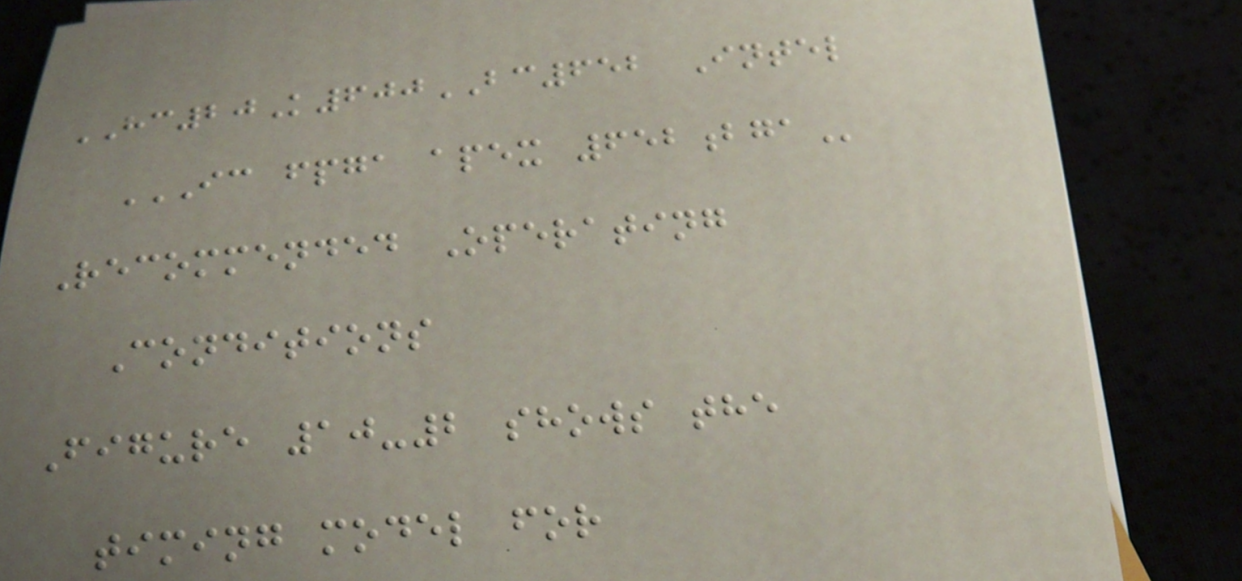HC20K600BC652 Intel
IC FPGA APEX 652BGA
Recommended Operating
Conditions
Figure 10-2 shows the
timing model for
